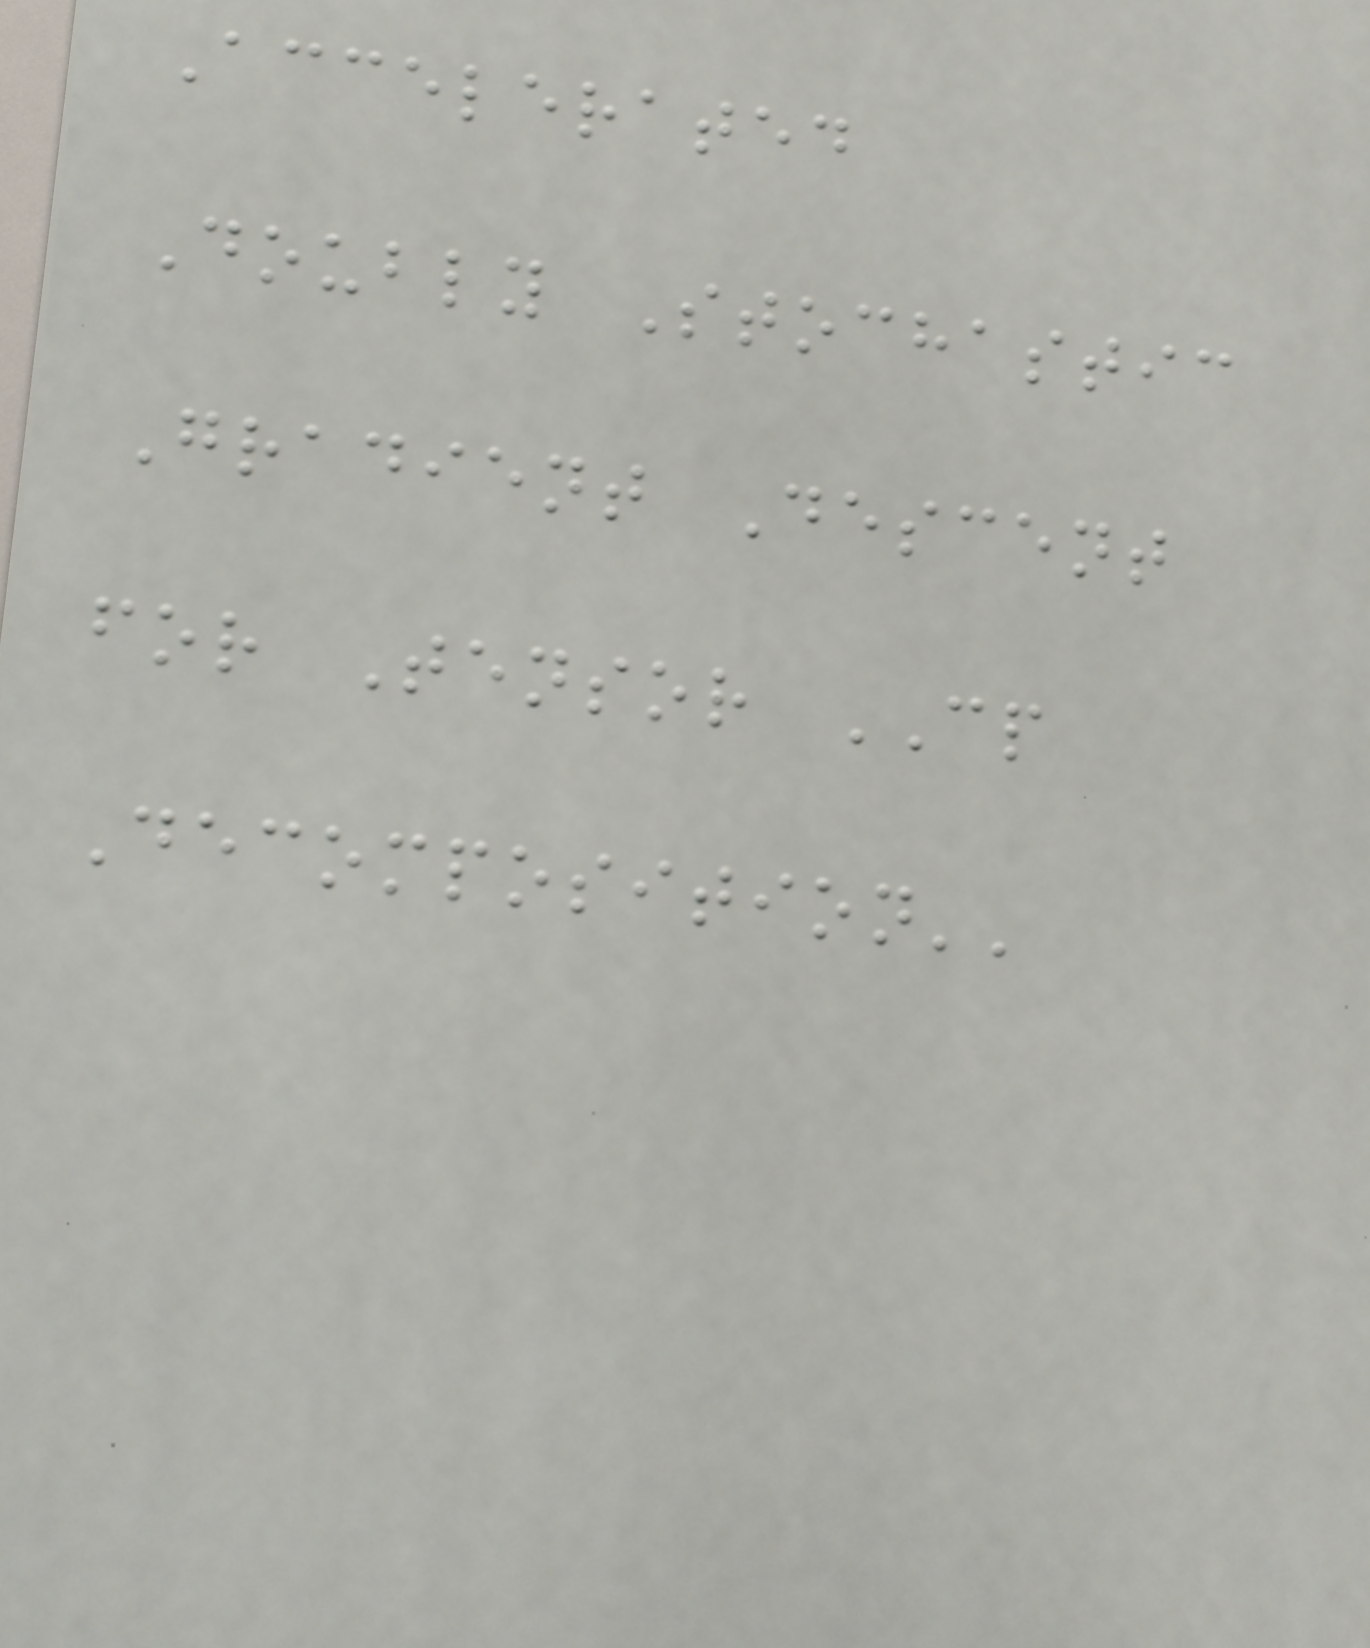Accelerated
Doubly Stochastic
Gradient Descent
for Tensor CP
Decomposition''
